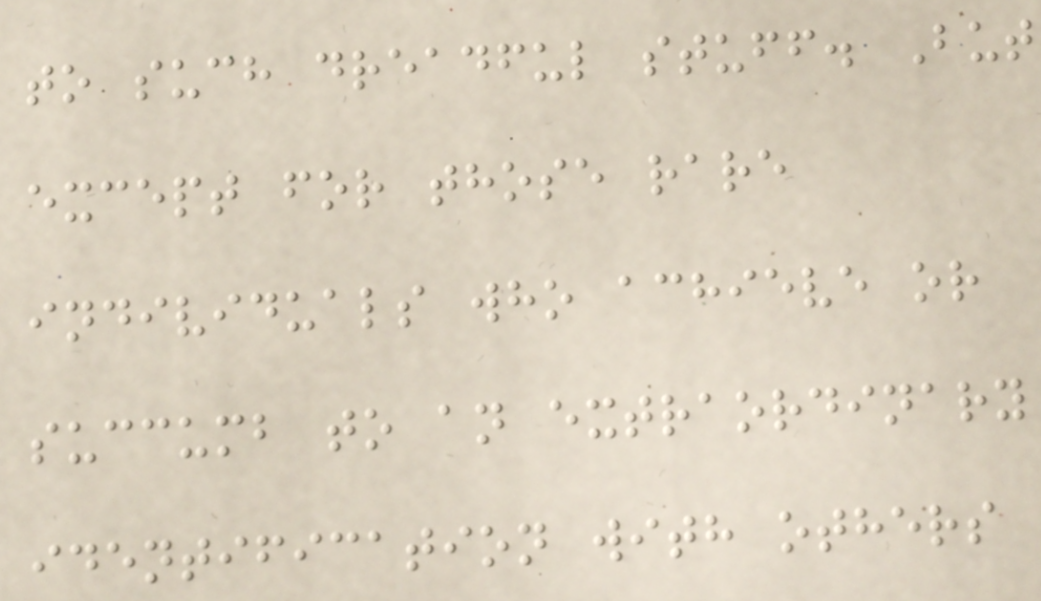to such dreadful stuff. But
except for those rare
individuals who achieve or
succumb to an extraordinary
identification with others
